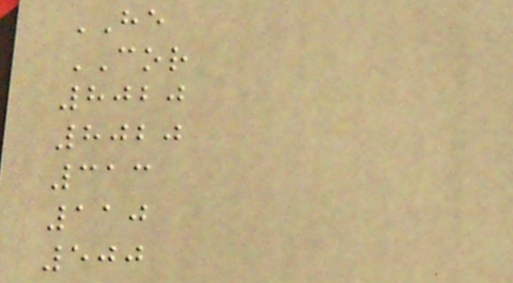HE
COR
8020
8020
313
110
500
